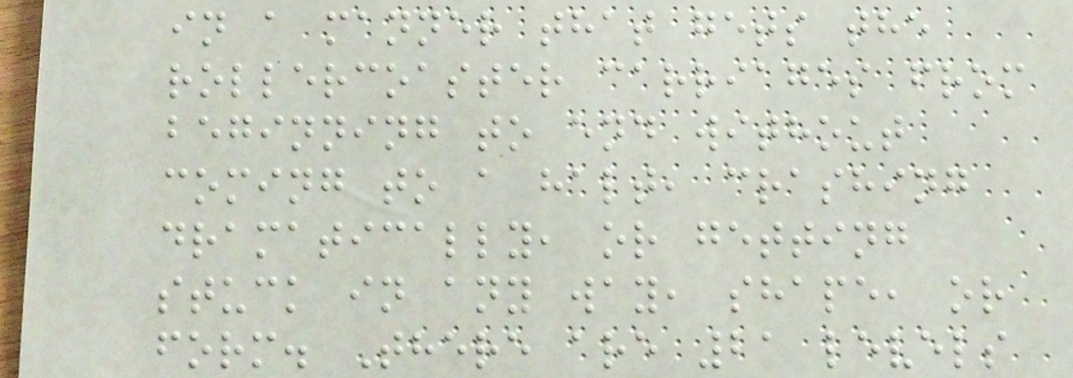in a manner that gets the
rollercoaster carriages from
beginning to end without
coming to a halt, crashing
dramatically, or getting
stuck in any way, shape, or
form. There are 21 levels
